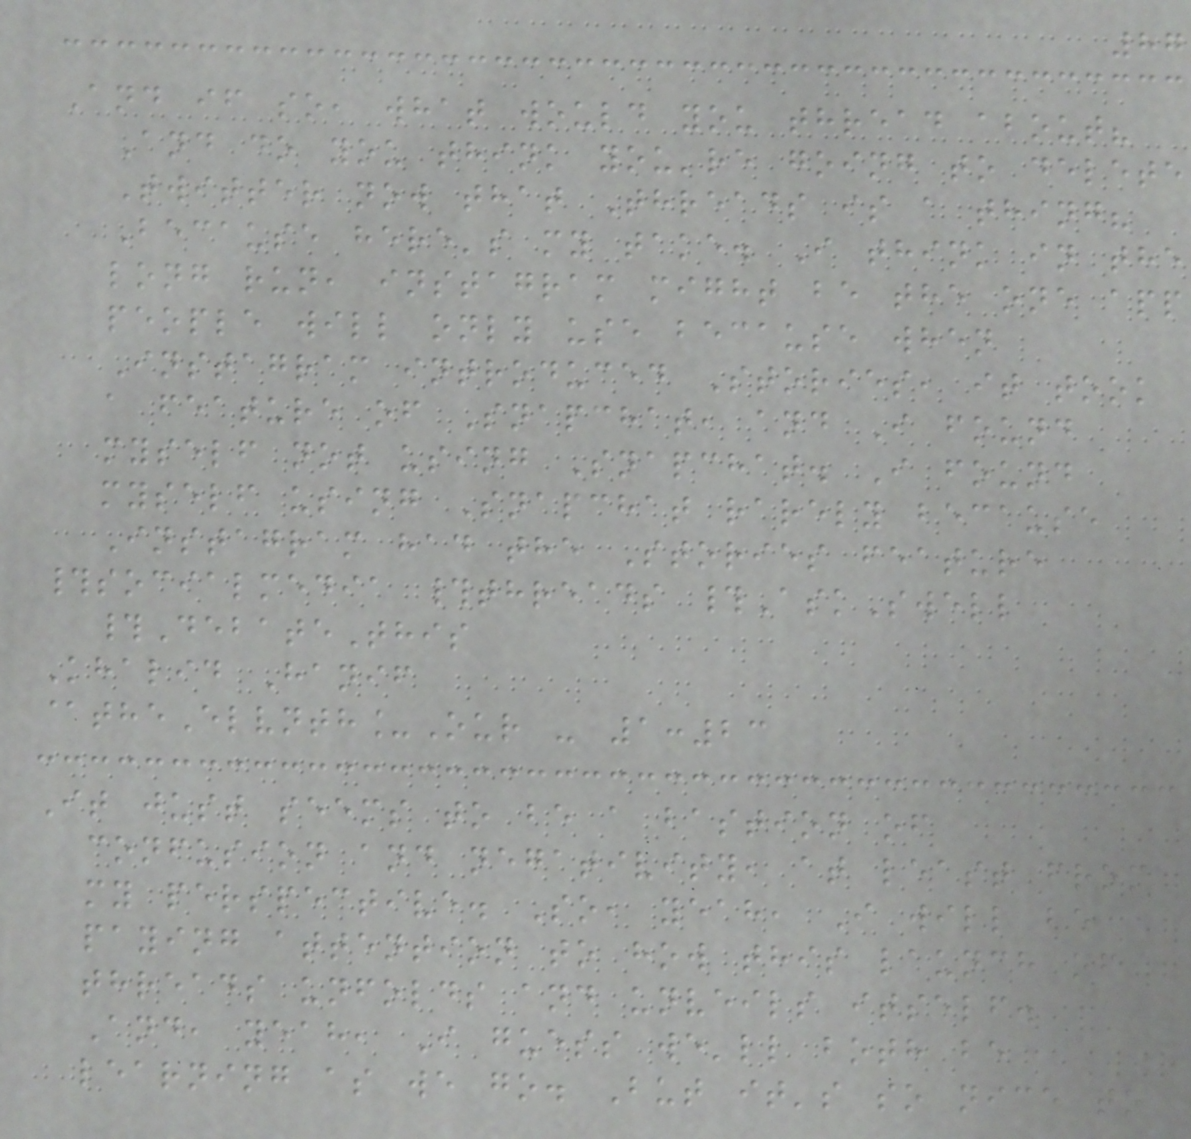87
And if so, what would you thread about?
And do you think you're going to delete
Twitter now that Threads is a thing?
Because here's my take. I think in the
long run, instagram might be the one app
people will only use because when
Instagram introduced Stories, it took
a feature of Snapchat, and I found
myself not using Snapchat. I found
myself using Snapchat rarely because
Instagram had the Stories feature
#socialmedia #threads #AskSwell
#DebateThis
Khalid Hanif
@theElvnth_Our - 1:23
It just seems to be a bastion of
confusion and negativity, at least from
my perspective. So, yeah, I will be
paying attention to how this launch of
threads unfolds and unveils itself.
And, yeah, I guess we'll both be
learning as we go. But it's so nice to
